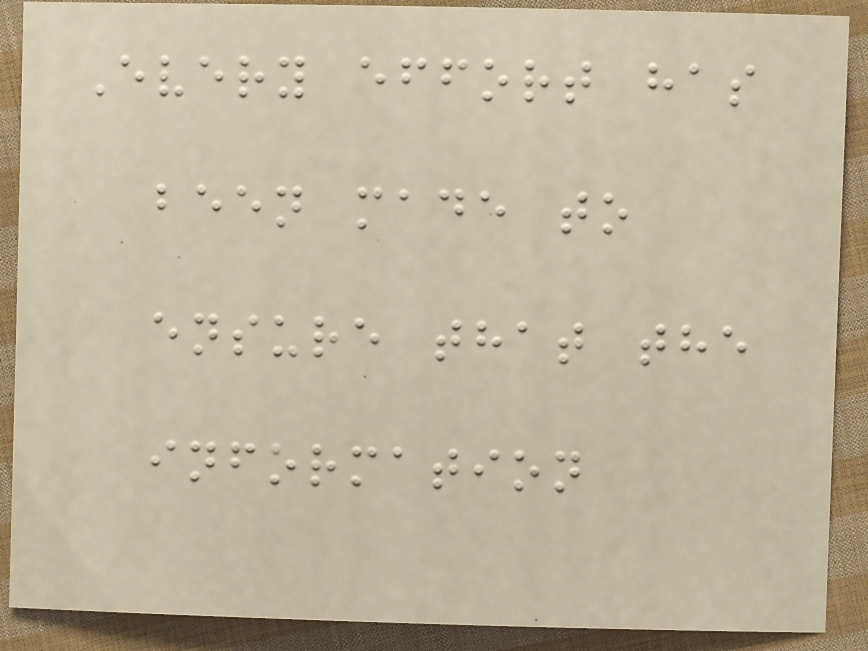Every effort has
been made to
ensure that the
information
